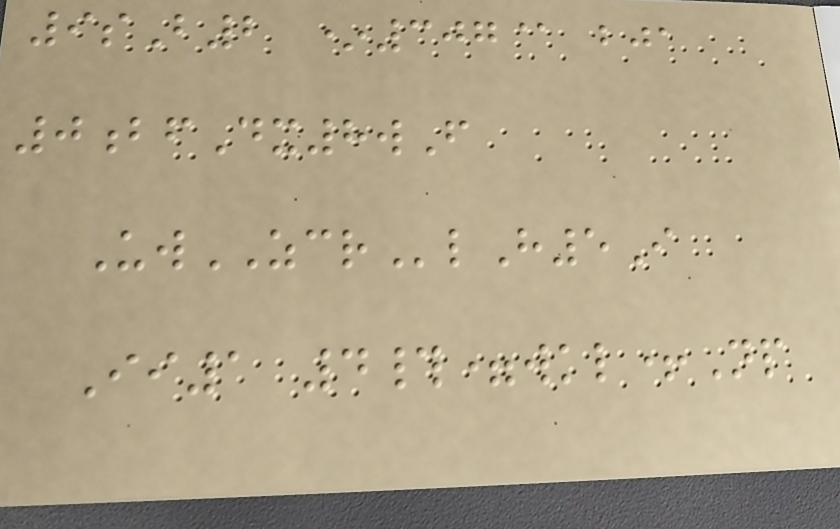9sB2 *307@ bja
0bfDx8wF
UwZCRlH5I
Ii1 4#=wkl+Np
